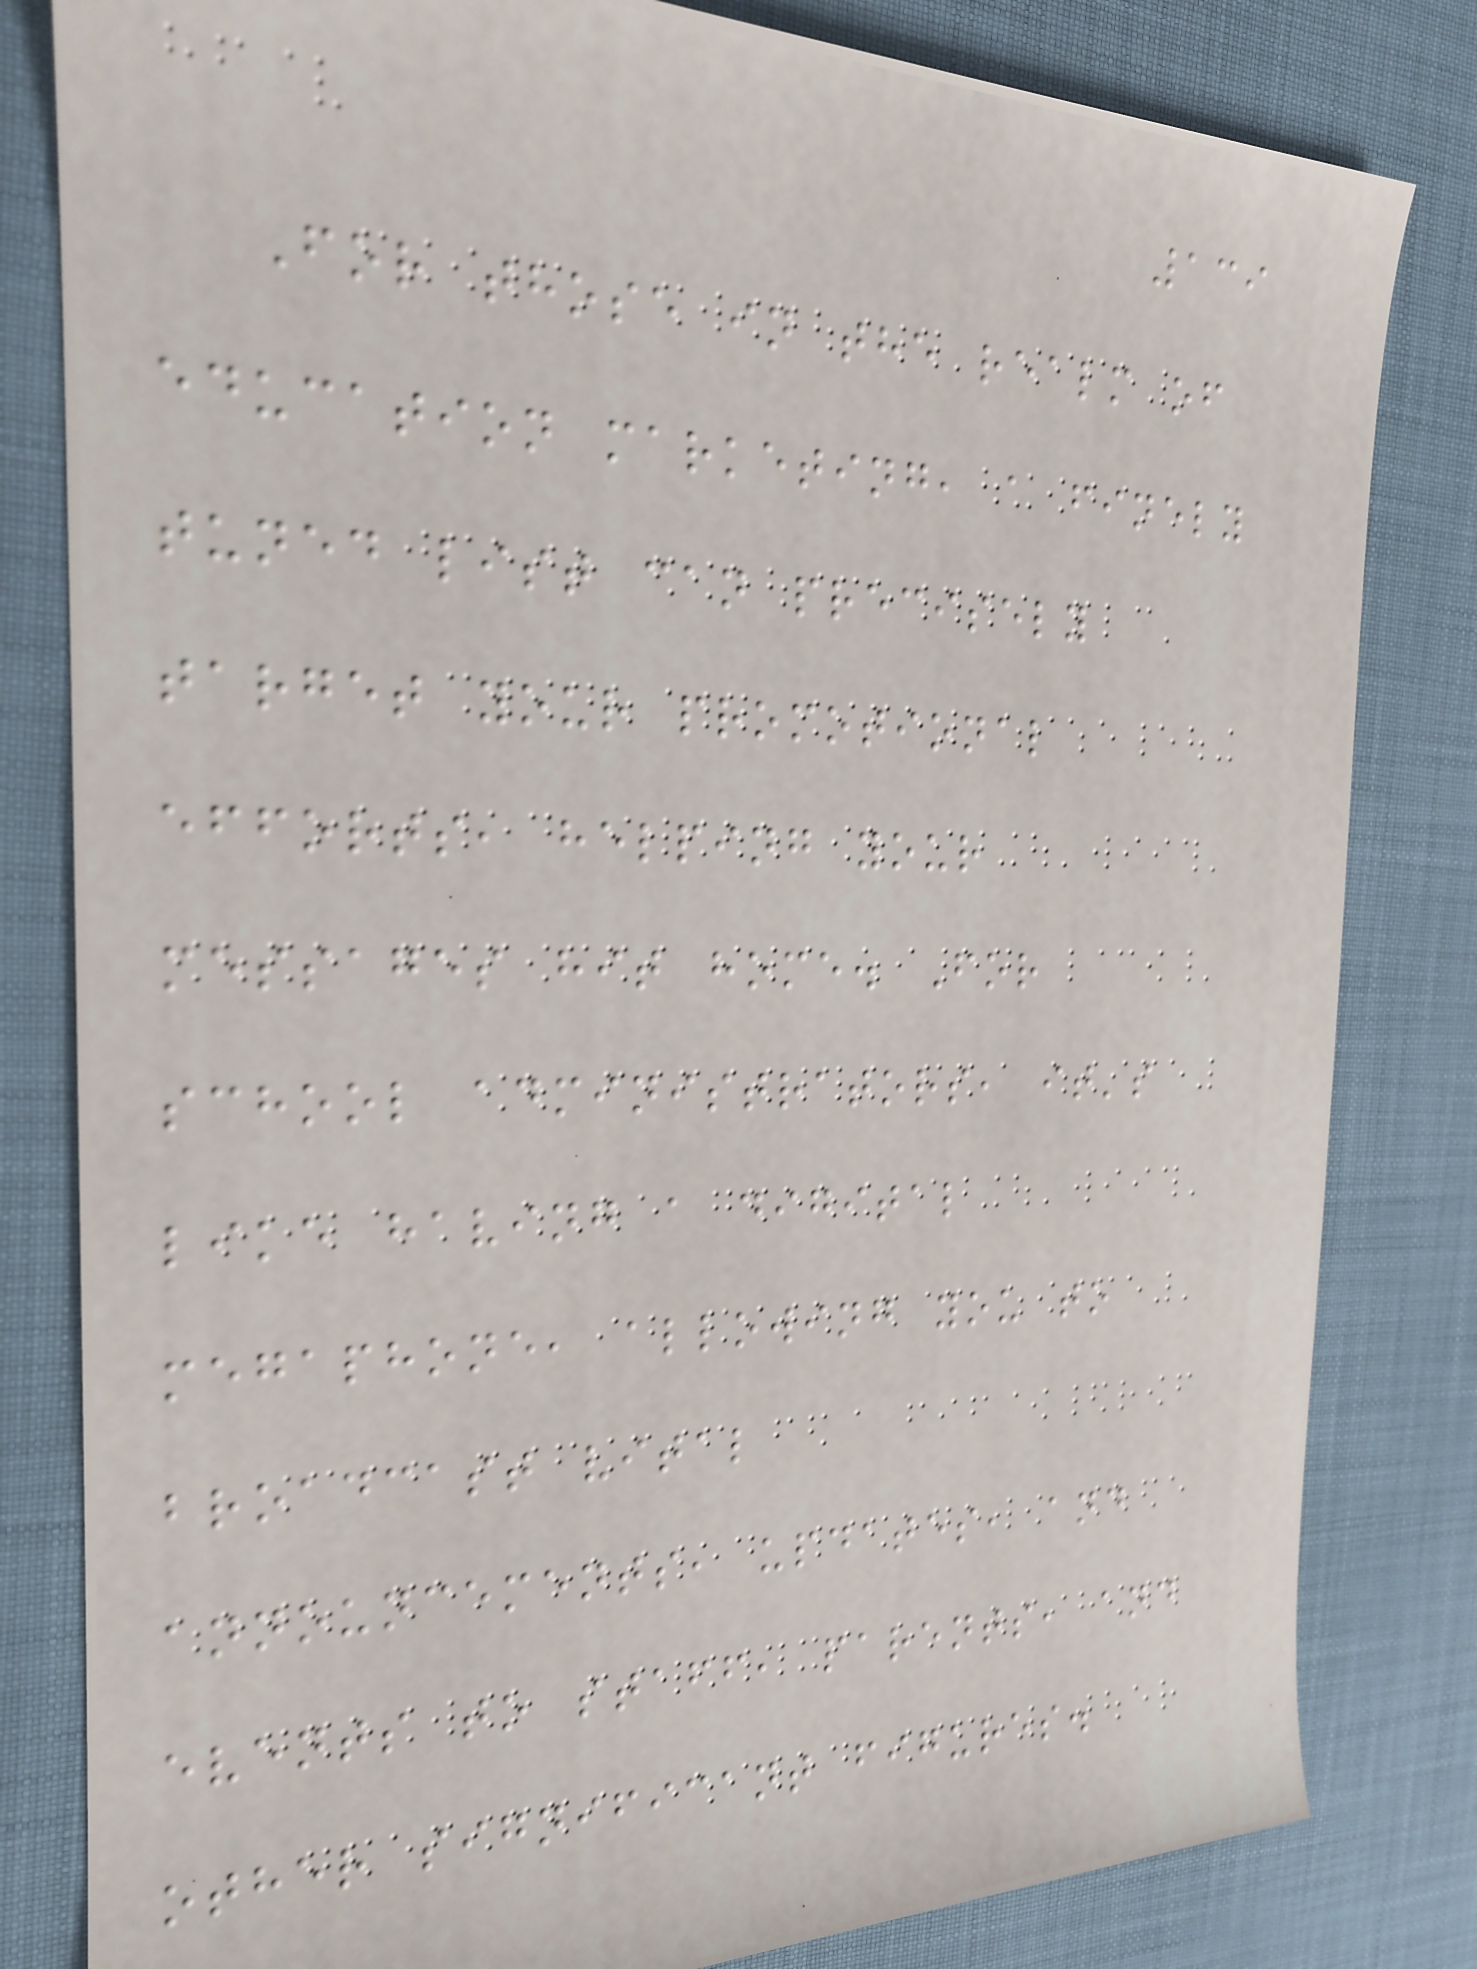139
For those in the realm of
education marketing, a finely
tuned list can precisely
target your promotional
efforts, helping your
messages hit home. For
school administrators, it's
like having a digital
megaphone, allowing you to
broadcast vital
announcements, updates, and
events to staff, parents, and
other significant figures.
